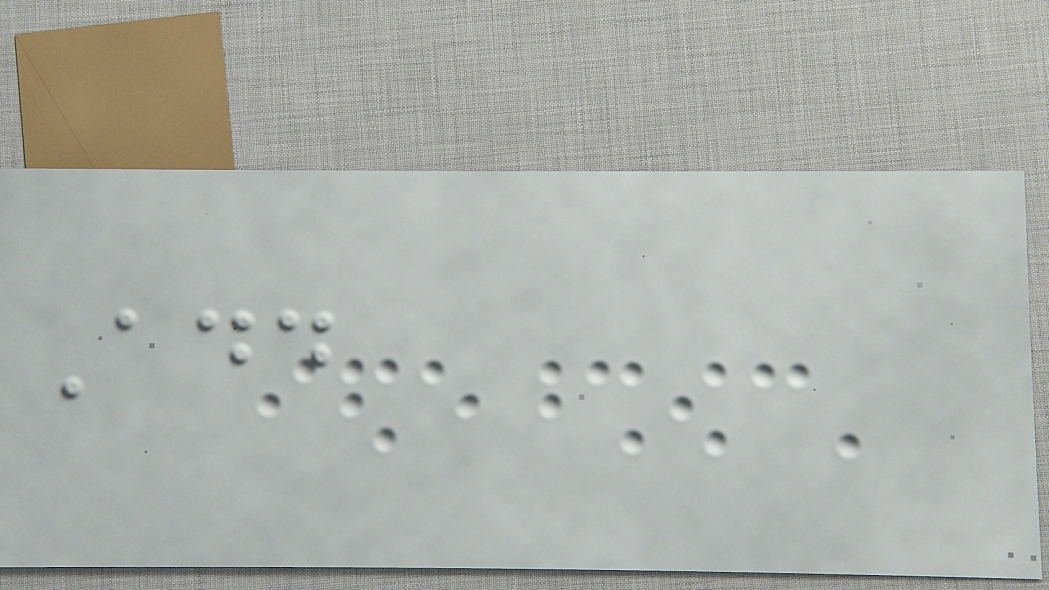Add
